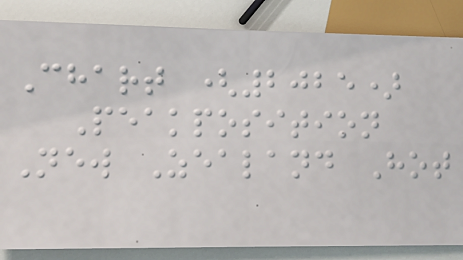Chart (2025)
Peakposition
New Zealand Hot
